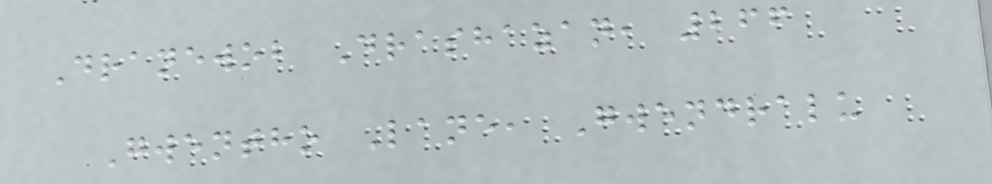Dranewob Drashazan, 266
Gwentho Lane, Gwendralu
